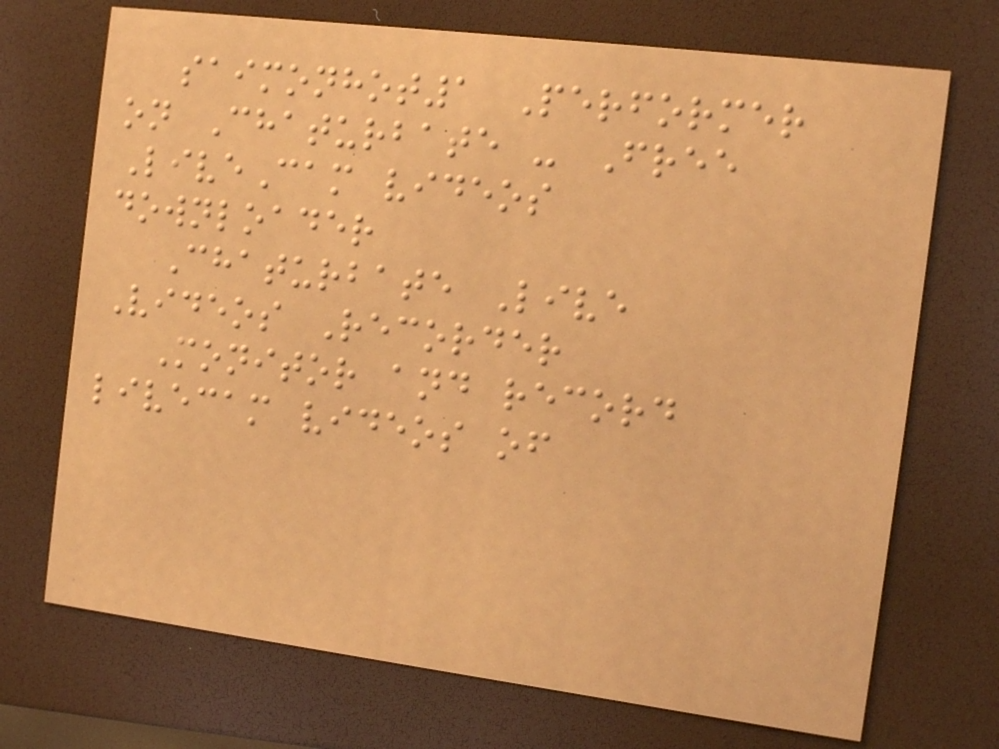saimonhot1 Performer
on Chaturbate - Free
LiveCam videos
downloader
Chaturbate Live
Videos Recorder
Monitor and record
livecam videos of
